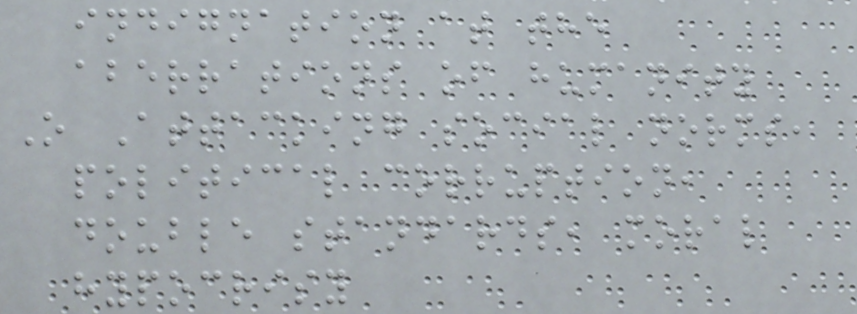indignation at the
aberrations of humanity
O Attacking social norms,
political corruption,
double standards, moral
hypocrisy
